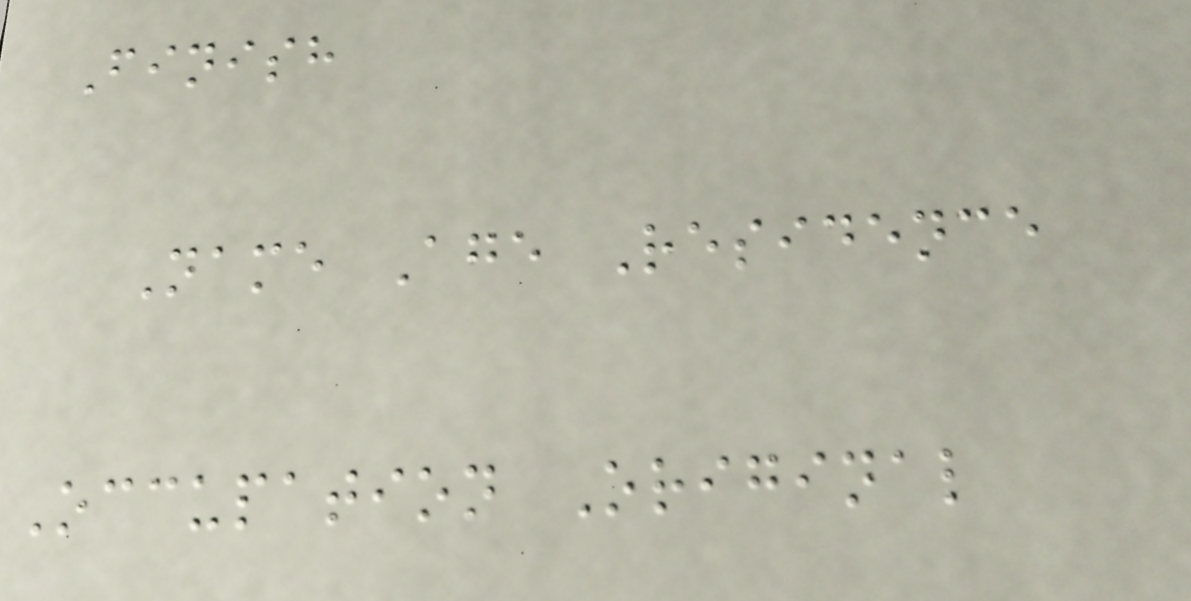Finish
Name Age Residence
Occupation Original
